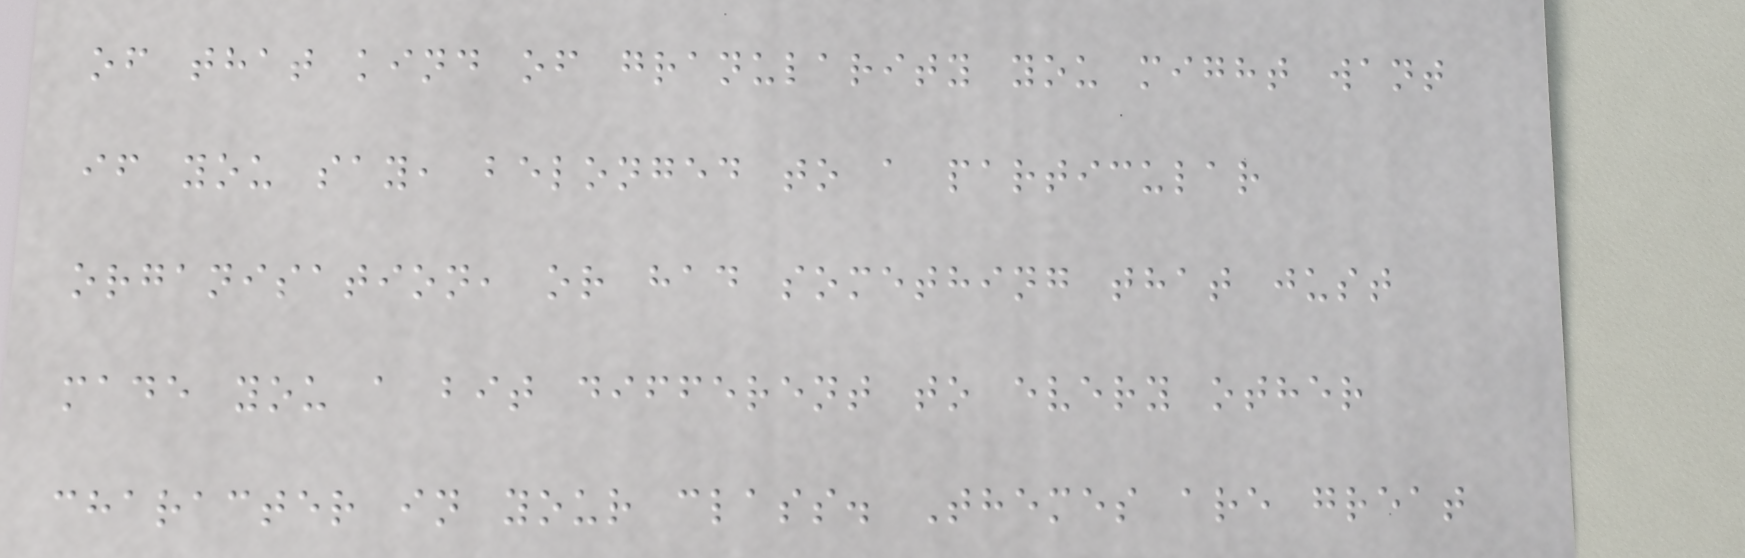of that kind of granularity you might want
if you say, belonged to a particular
organisation, or had something that just
made you a bit different to every other
character in your class. Themes are great
